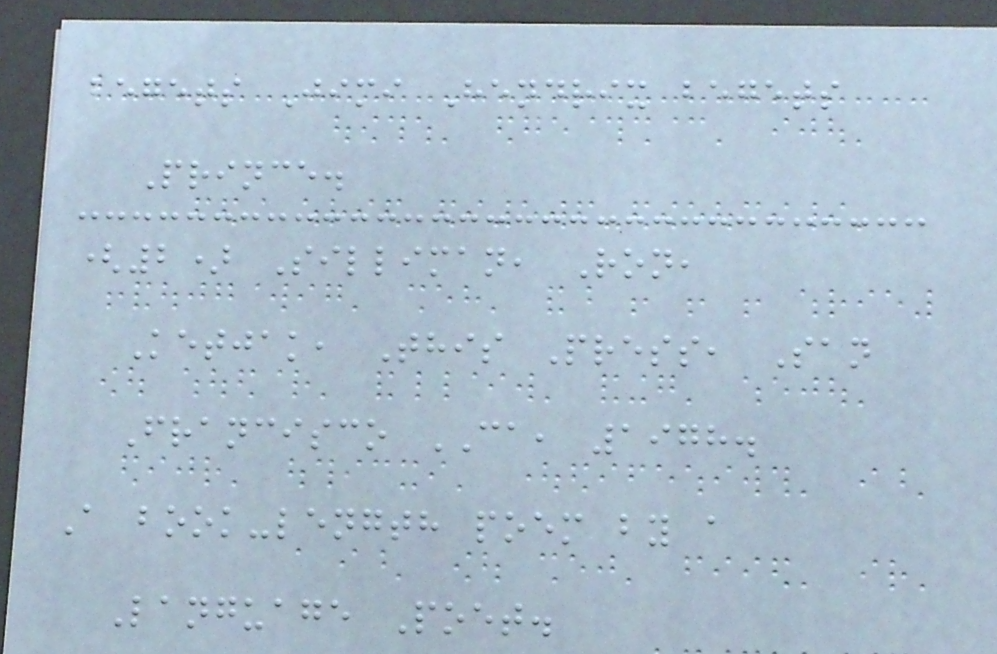begets Jimi Hendrix begets
Prince.
(2) Silliman, Ron,
Ketjak, This Press, San
Francisco CA, 1978.
A book-length poem by a
Language Poet.
